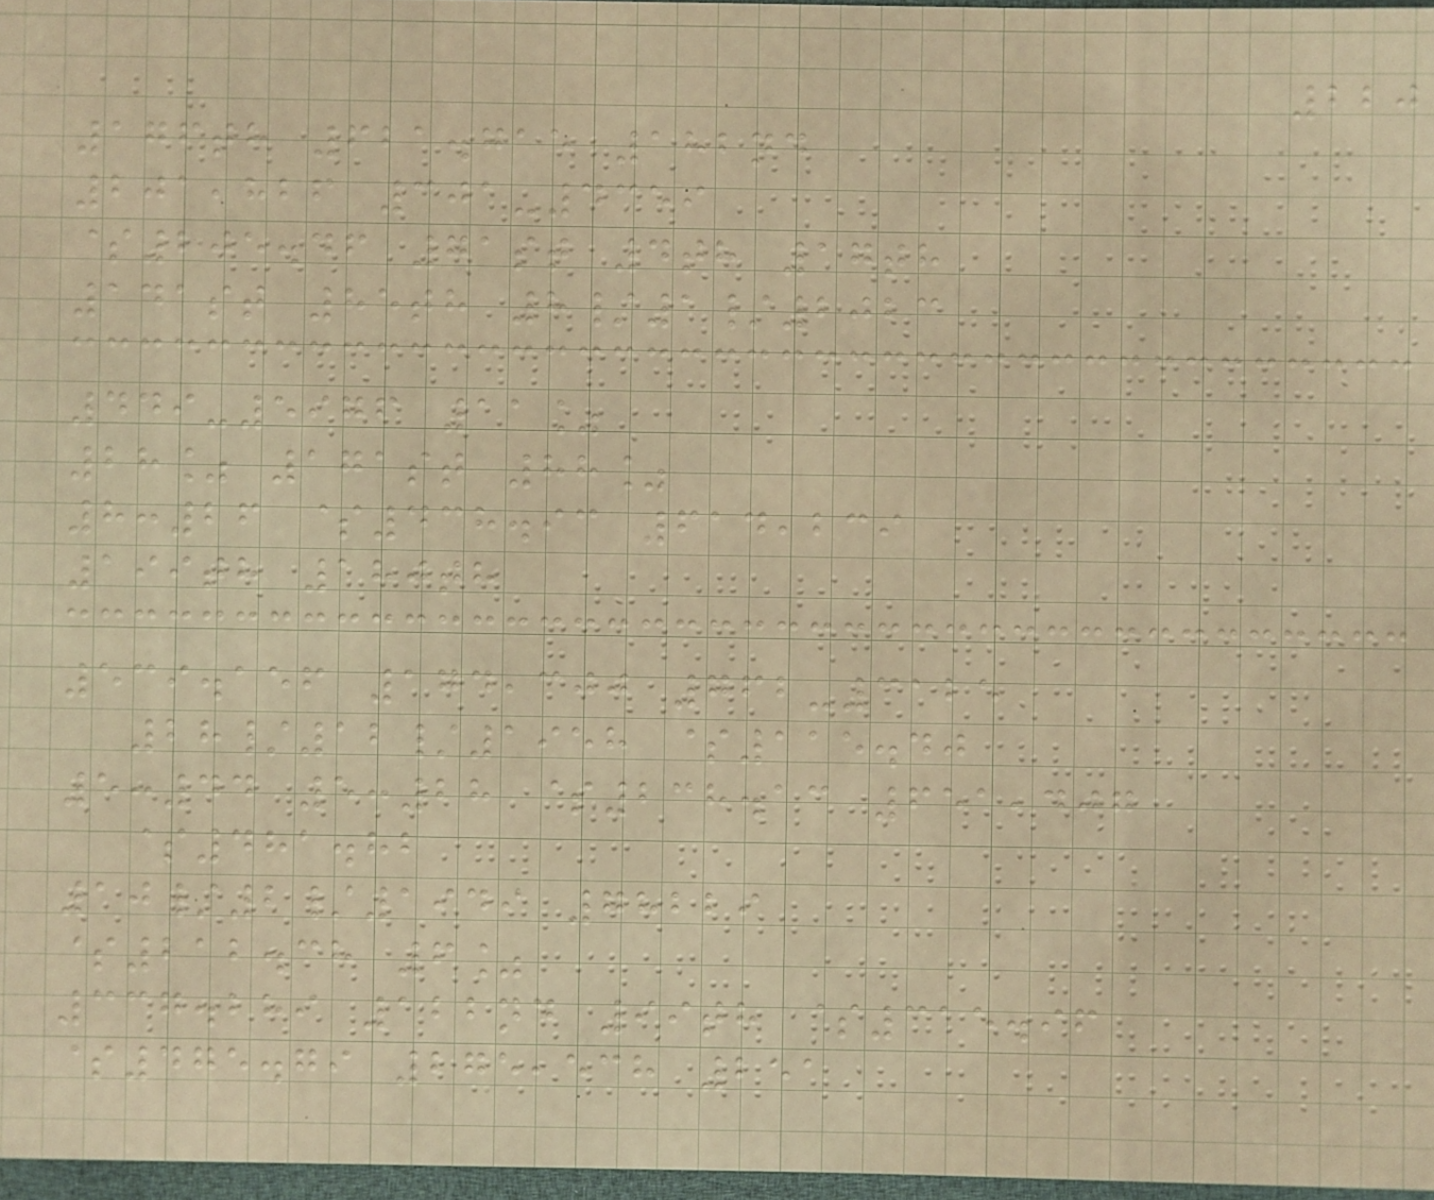220
176th 621.715 182nd
201,826 301-4359
$205.46 71st 4th 17th
141st 85th 8/1/2023
449-5976 11%
28% 171st 88%
8:26 $438.93 614,239
199th 180th
539.156 174,300 762-3125
28/12/1958 $115.40
5:44 5:28 $238.13 651,407
$481.82
10/2/1949 78229
$212.38 6%
337.289 122nd 99th $315.96
$475.79 275,538 251
